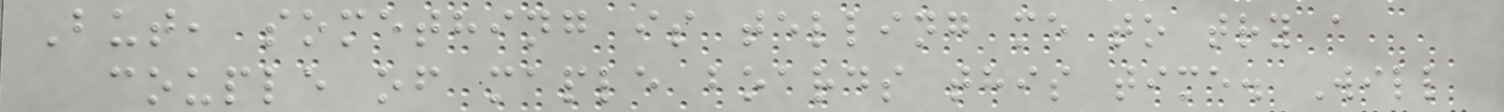But, something is telling me to try a
couple of maple boards this time. Will
